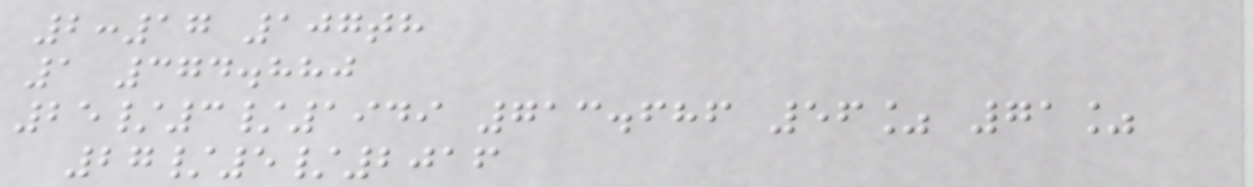2:17 107th
1 374.880
25/3/1949 713.686 56% 71%
27/5/2016
